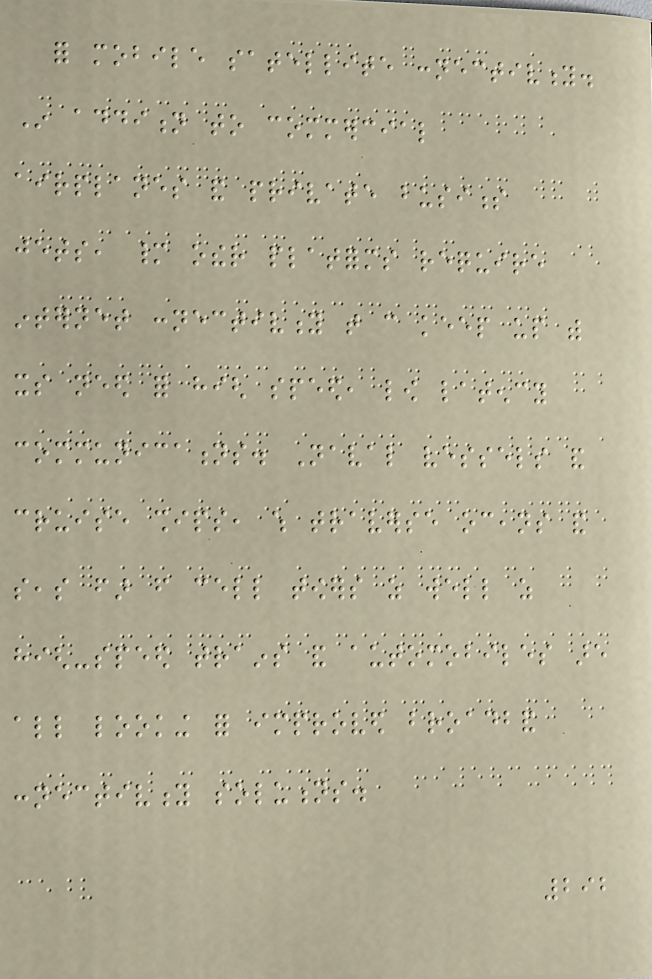for mobile satellite connectivity.
In addition to commercial
airplanes and private business
jets, many other platforms require
internet connectivity that can keep up with
its need for high speed, low latency
communications. Naval vessels and
cruise ships, which traverse oceans and
seas far from cell towers as well as
high-speed trains and automobiles are
all looking for improved broadband
connectivity solutions.
292
